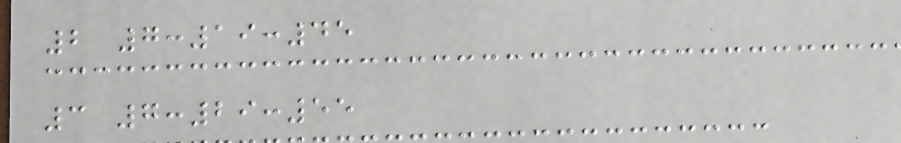2 7:19:45
3 7:29:55
